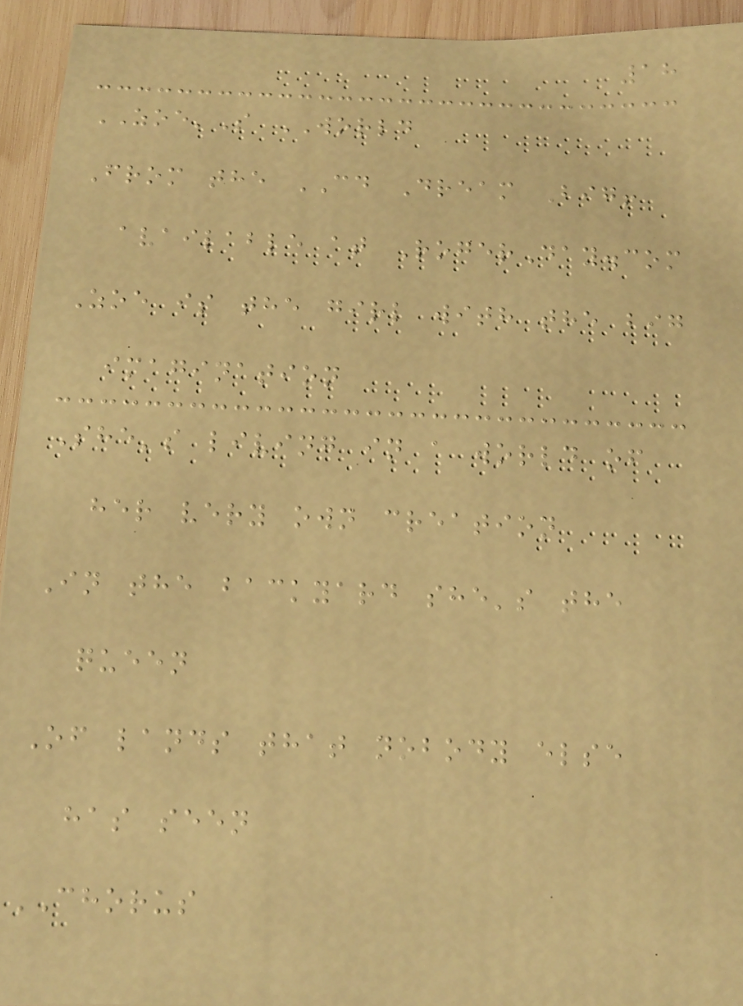18
ZOE'S WORLD
From the CD Dream Big!
available at RogerDay.com
Zoe is the girl with the big
imagination
She's living in a world of
her very own creation
In the backyard she's the
queen
Of lands that nobody else
has seen
CHORUS
